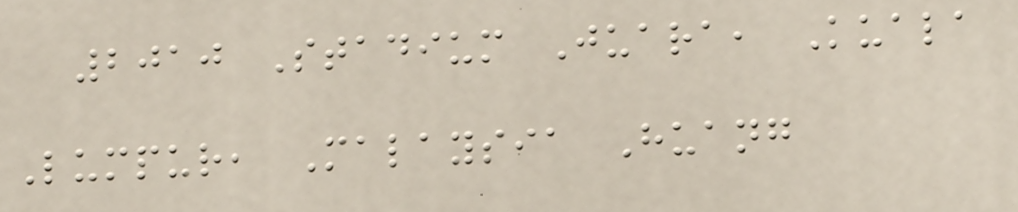2010 Stadium Juara, Kuala
Lumpur, Malaysia Huang
